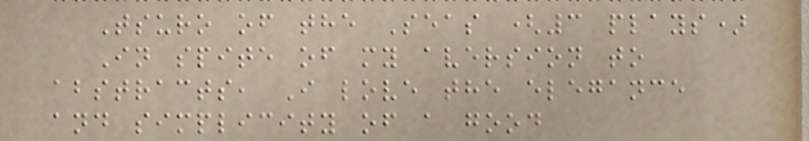Tsuro of the Seas (3 plays)
In spite of my aversion to
abstracts, I love the elegance
and simplicity of a good
